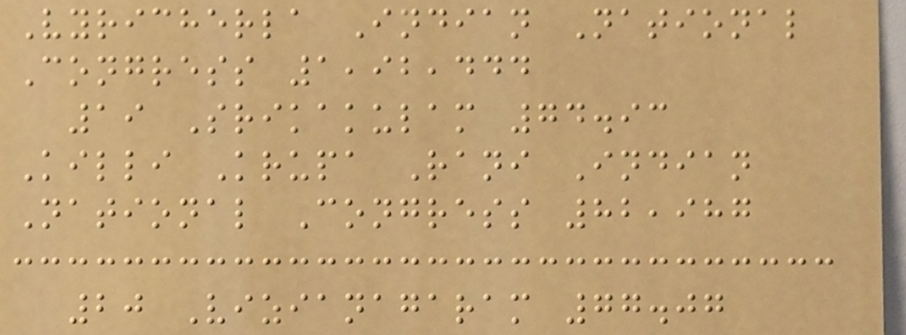Vyricherla Indian National
Congress 1,92,444
19 Srikakulam 74.93
Killi Krupa Rani Indian
National Congress 82,987
20 Vizianagaram 77.07
